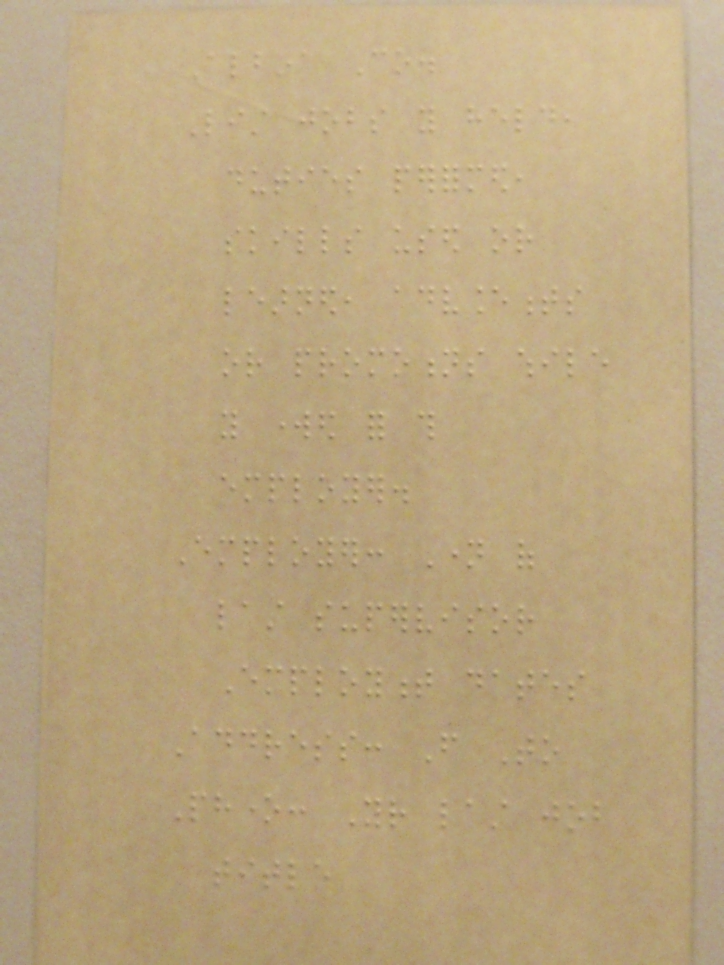Albina Co.
List jobs you held,
duties performed,
skills used or
learned, advancements
or promotions while
you worked for this
employer.
Employer: Name of
last supervisor
Employment dates
Address: From To
Phone: Your last job
title
